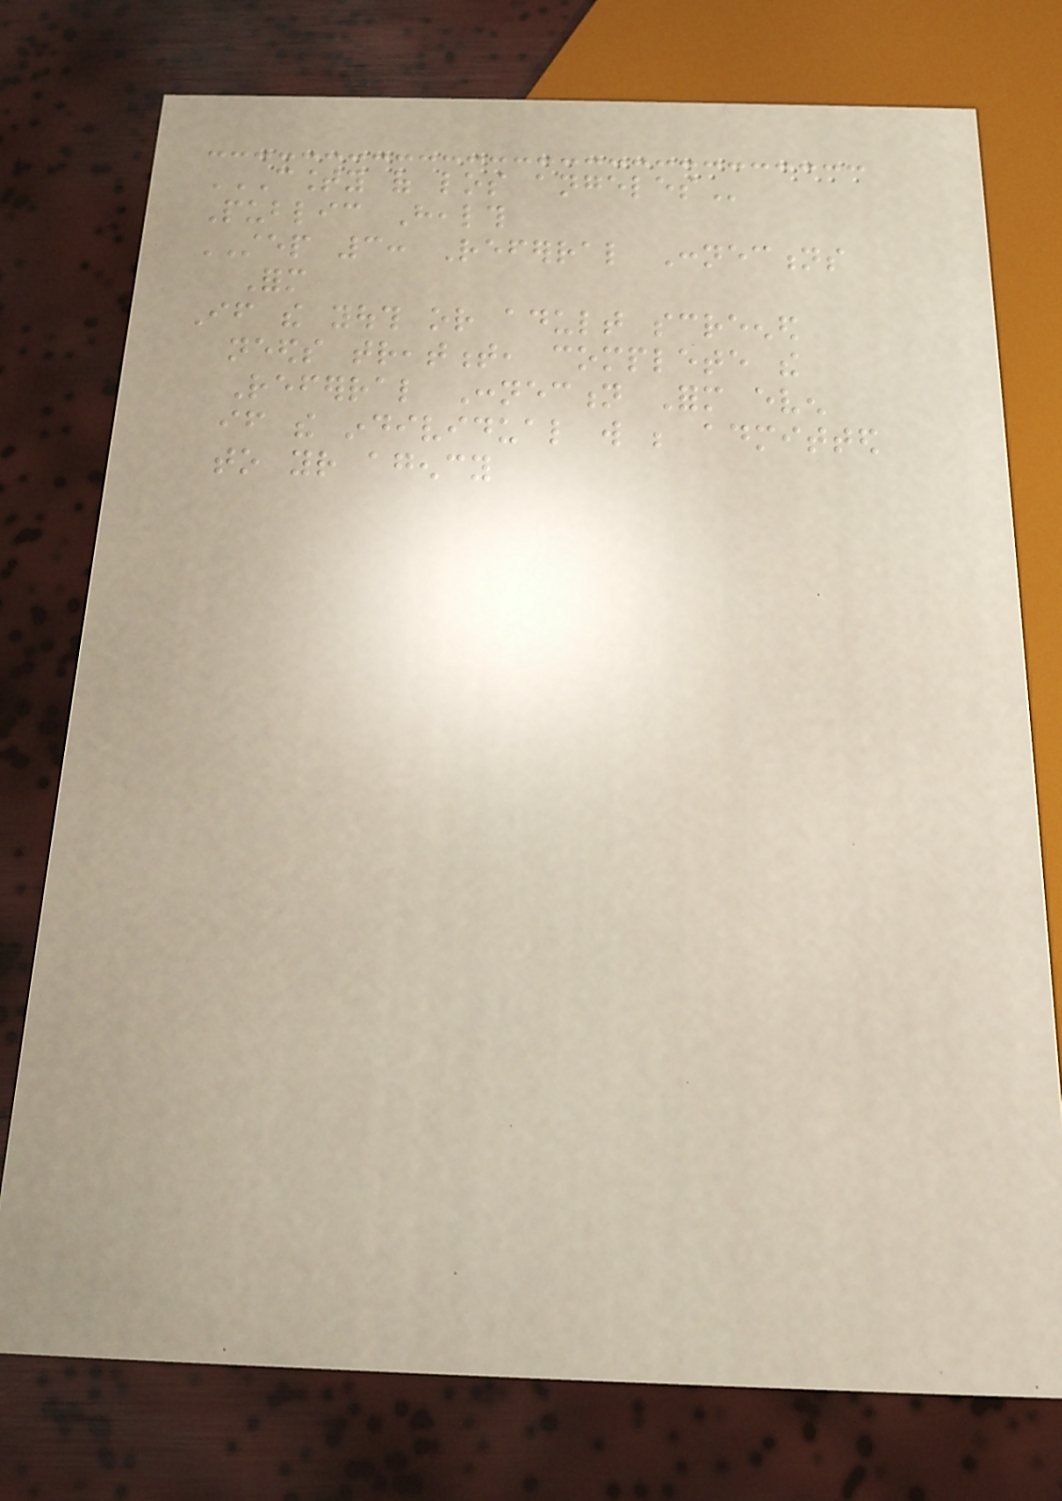COUNTY OF LOS ANGELES
Public Health
STEP 3: Referral Connections
Form
If the youth or adult screened
needs treatment, complete the
Referral Connection Form even
if the individual will be admitted
to your agency
